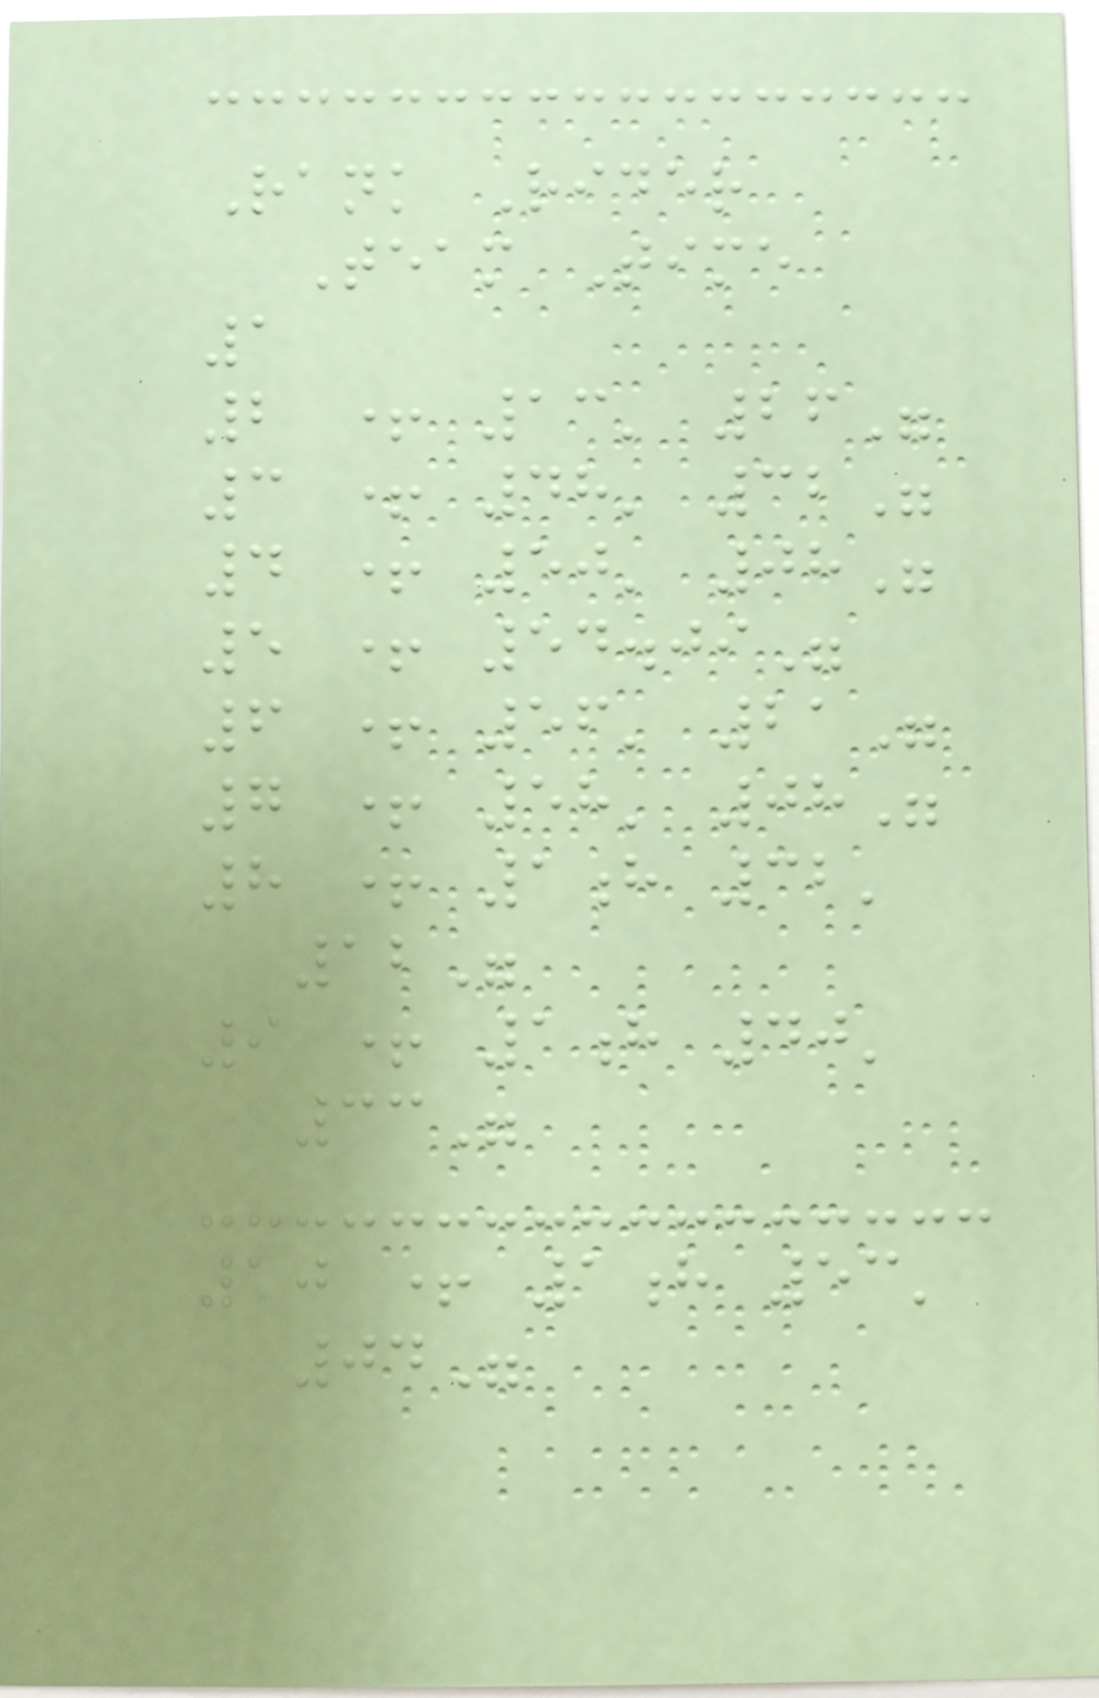Rank Rider
Team Time
1
2 + 13' 26"
3 + 48' 32"
4 + 50' 08"
5 + 54.09"
6 + 56' 21"
7 + 58' 08"
8 + 1h 32'
12"
9 + 1h 40'
33"
10 + 1h 53'
04"
